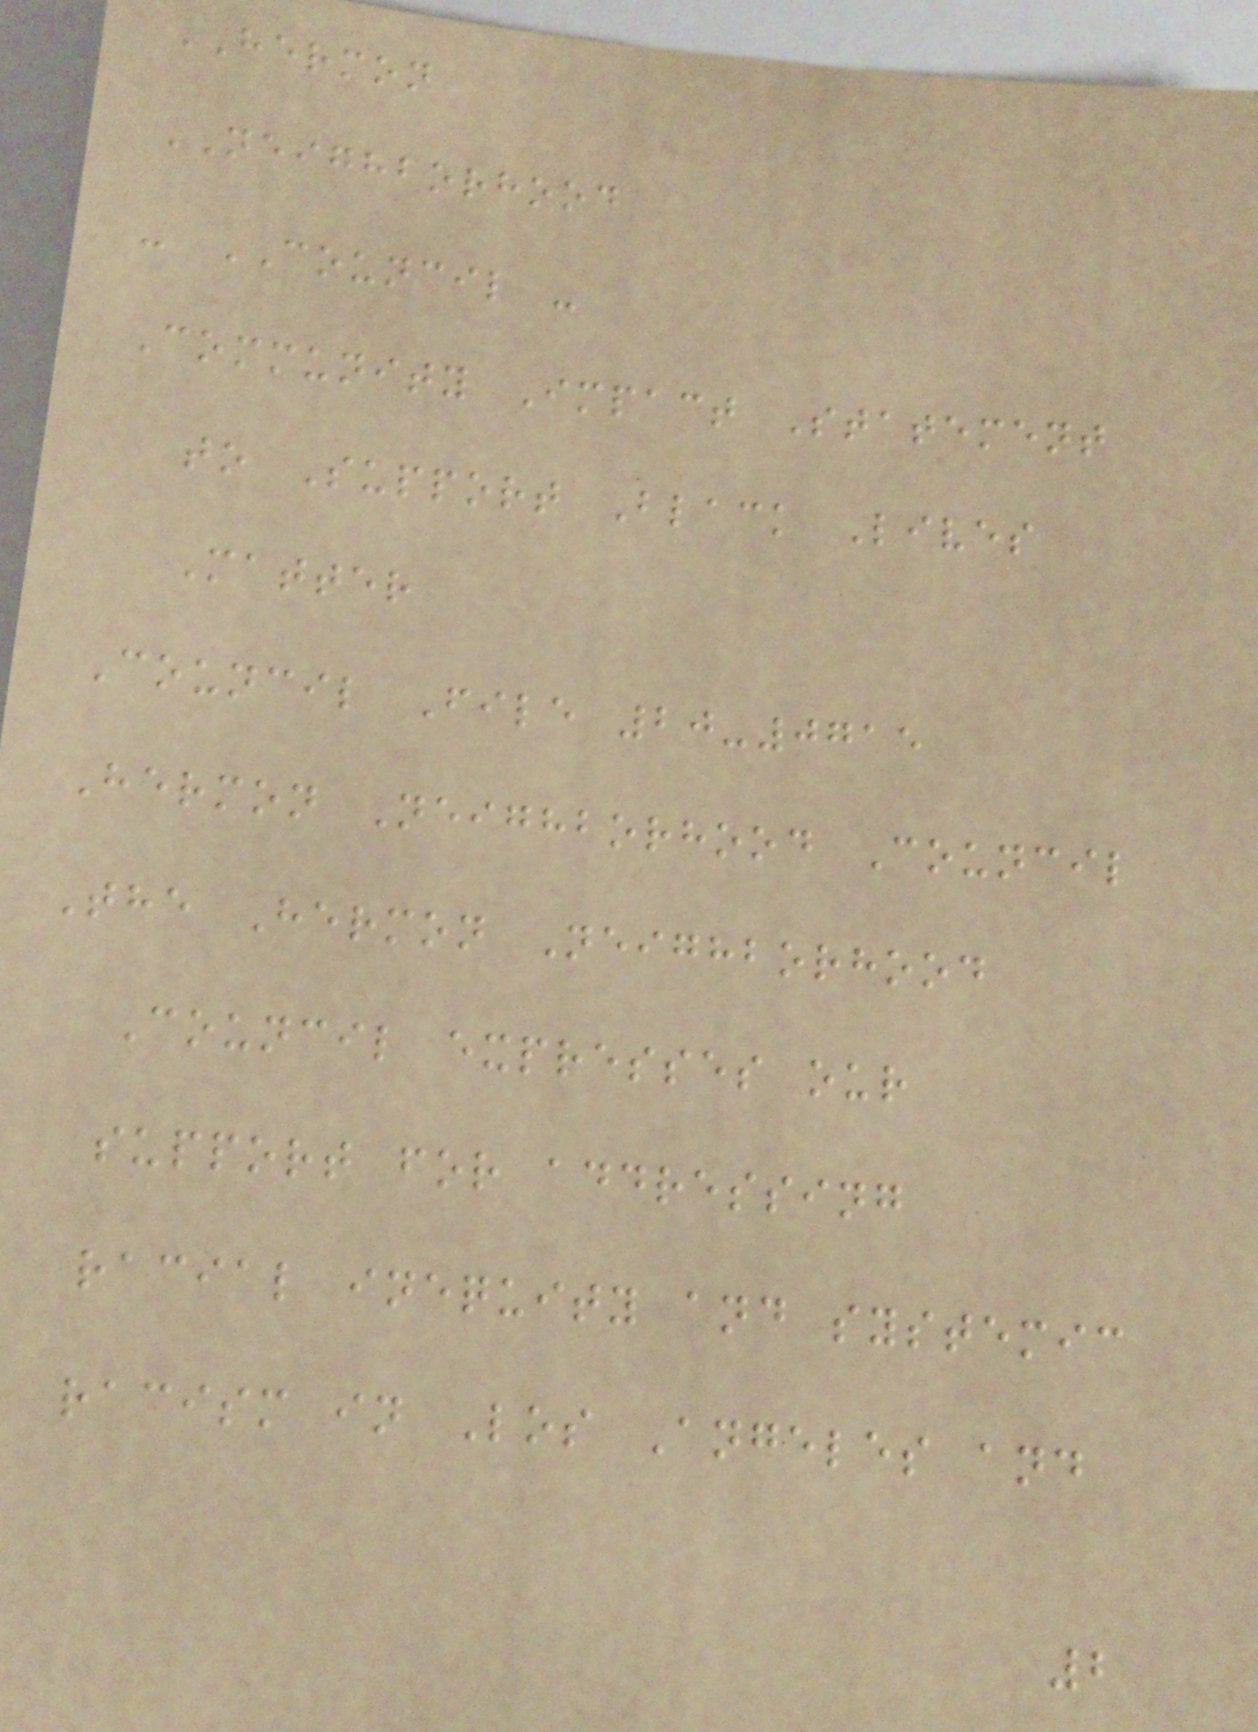HERMON
NEIGHBORHOOD
- COUNCIL -
Community Impact Statement
to Support Black Lives
Matter
Council File 20-0715
Hermon Neighborhood Council
The Hermon Neighborhood
Council expresses our
support for addressing
racial inequity and systemic
racism in Los Angeles and
2
